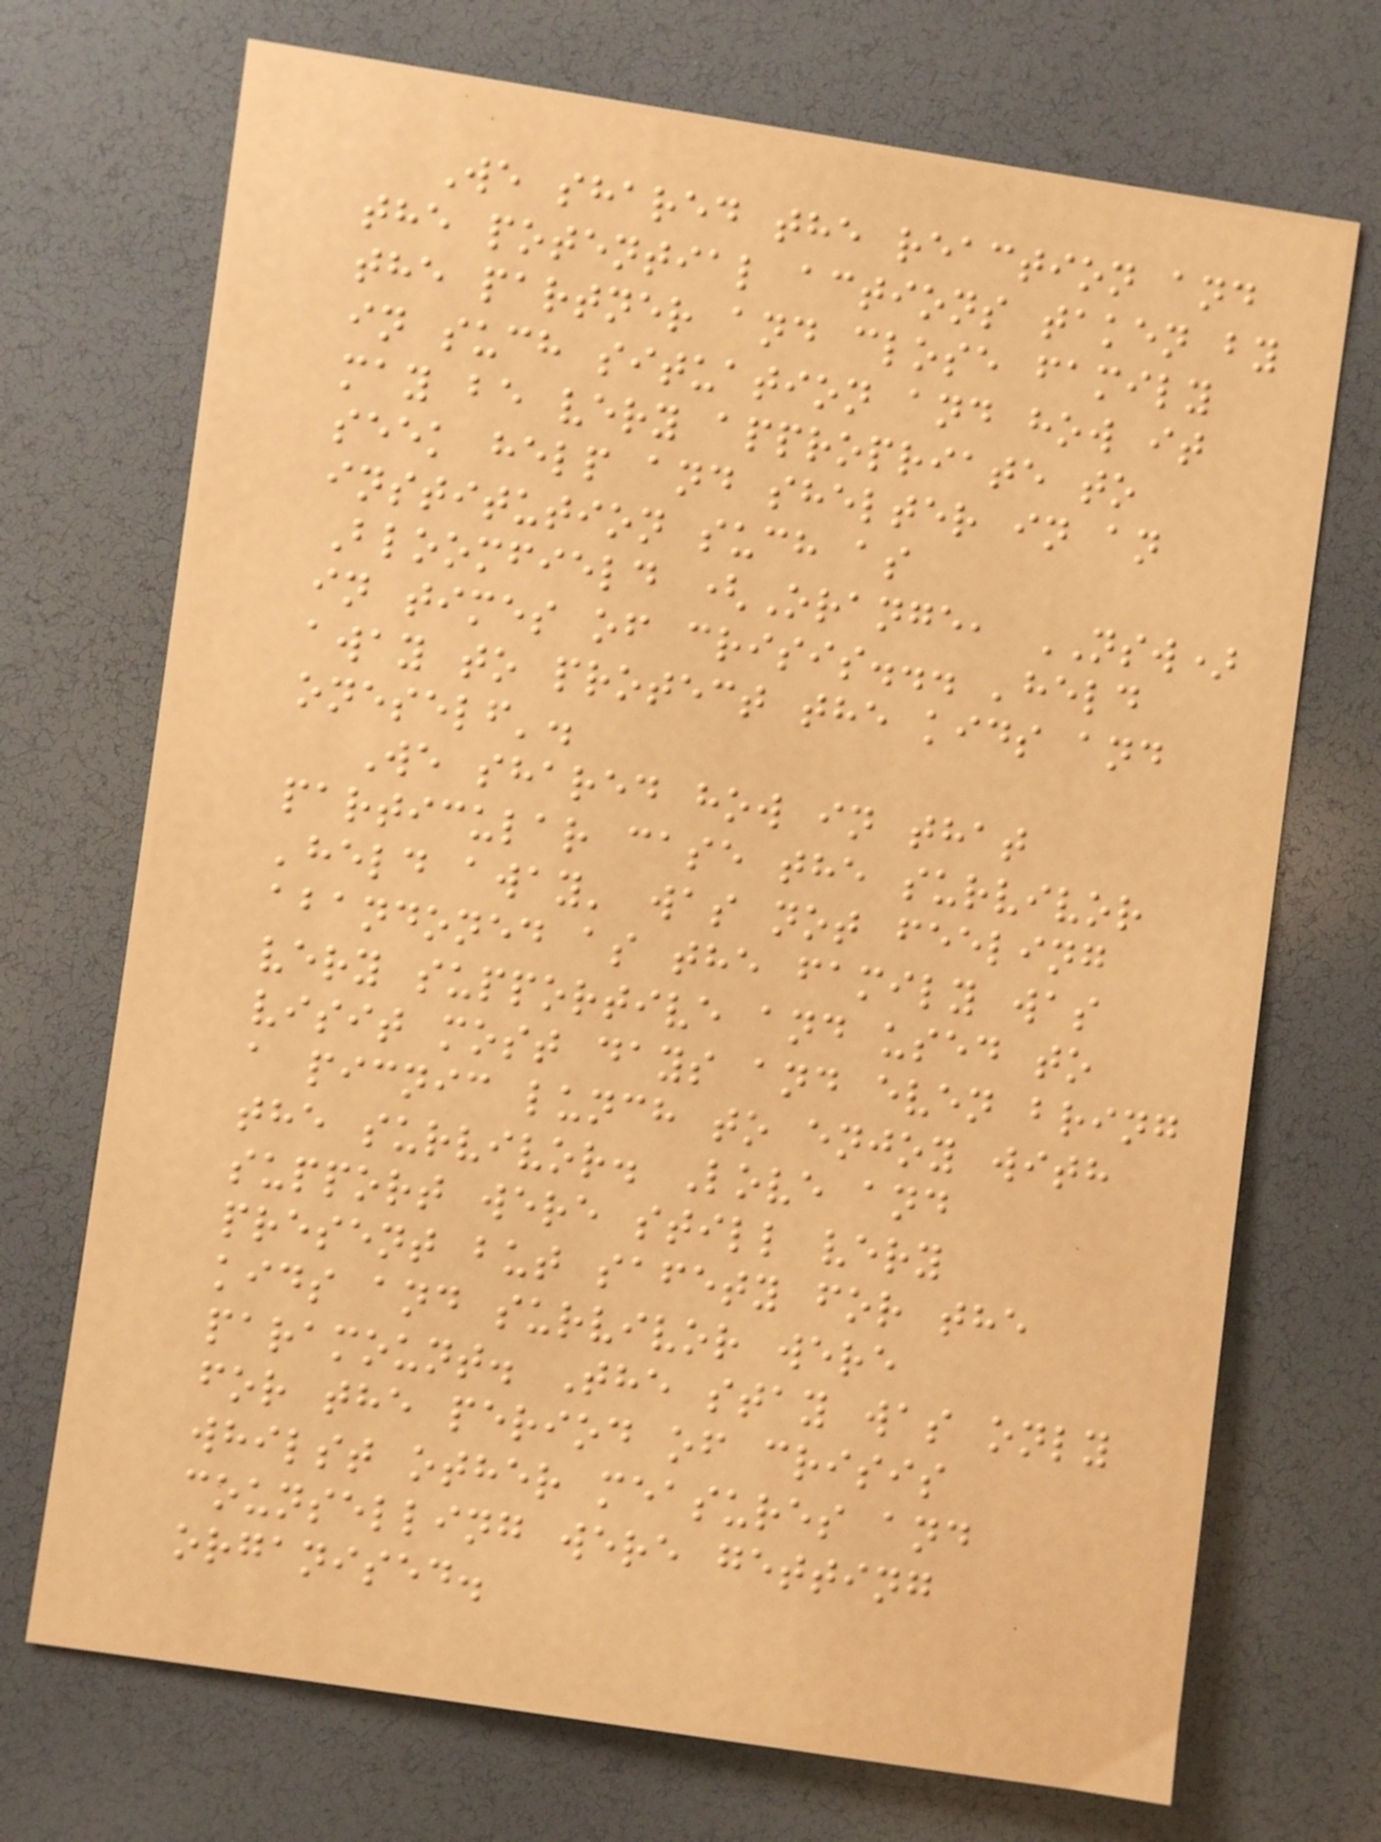We shared the reaction and
the potential actions taken by
the partner and close family
in such situation and how it
may be very appropriate to
seek help and shelter in an
institution such as
Bloomfield (Orange, NSW)
in times of crisis... 'held
away to protect the kids and
oneself'.
We shared how in that
particular case the survivor
'held away' was not feeling
abandoned as the family was
very supportive and used to
visit most days and even bring
a picnic lunch to enjoy with
the survivor. Love and
support were still very
present but safety for the
kids and survivor were
paramount. The stay was only
for the period of crisis
whilst other measures and
counselling were getting
organised.
